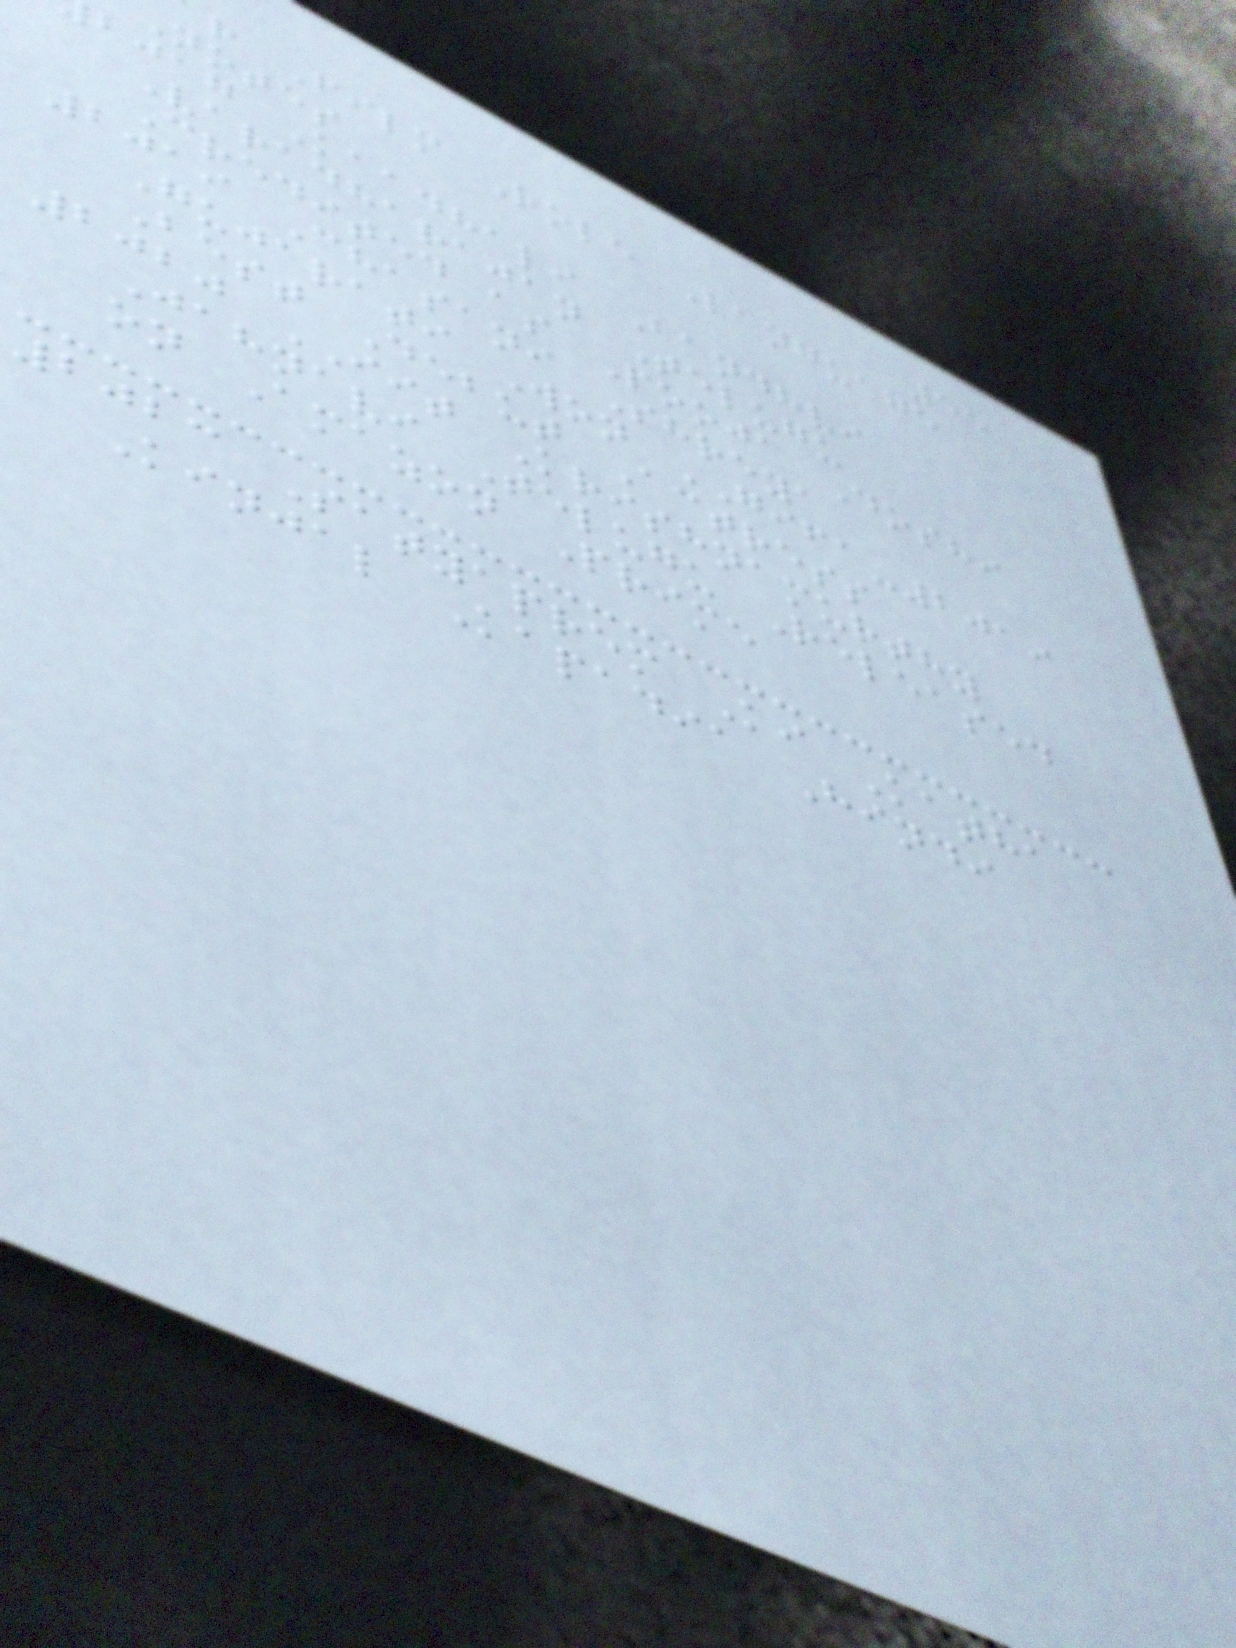55
r Film Role Language
Notes
bjag Kaadhali Bandhvi
Varadharajan Telugu
Credited as Pooja Doshi
2019 Chasani Shreya
Gujarati Won GIFA-2019
Best Debut Actress
2020 IIT Krishnamurthy
Jahnavi Telugu Released
on Amazon Prime
2023 Satyaprem Ki Katha
Kinjal Kapadia Hindi
